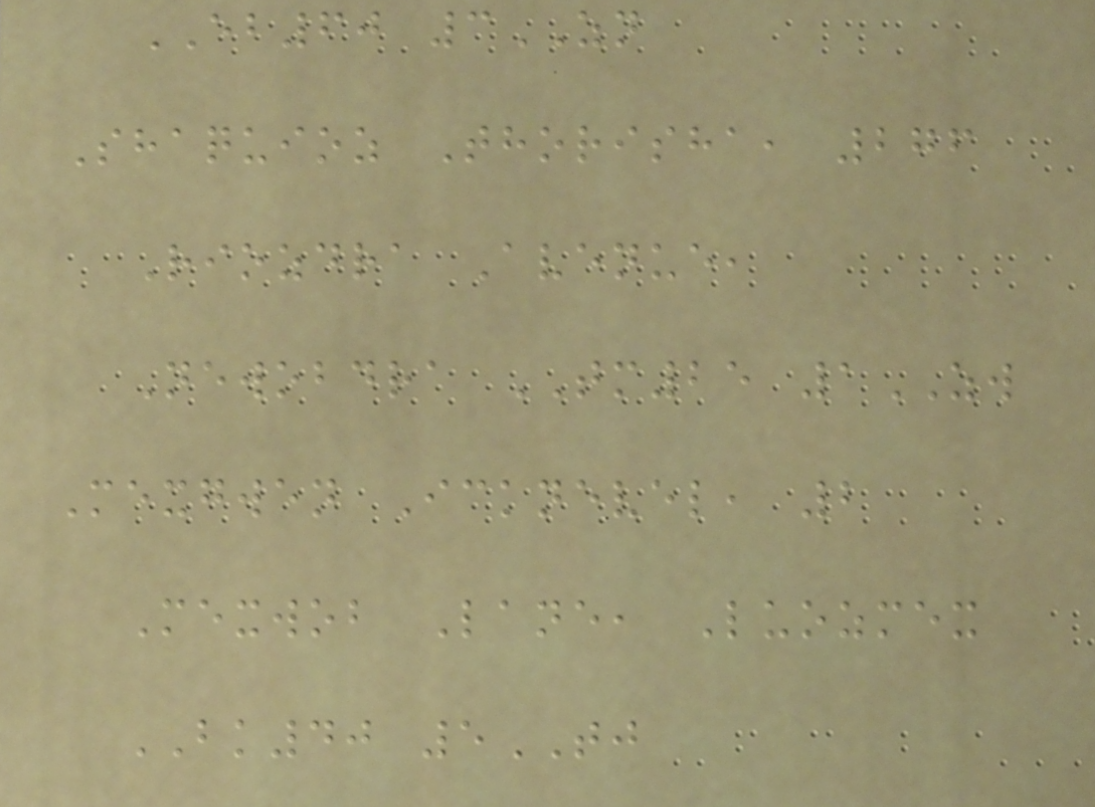EB60 3ZN
Shaquioz Thorisha, 276
Riozdra Avenue,
Newobdra TM25 1ZW
Mexgwen Icknevel, 2
Mexwob Lane, Luozmex
BK40 5TJ
